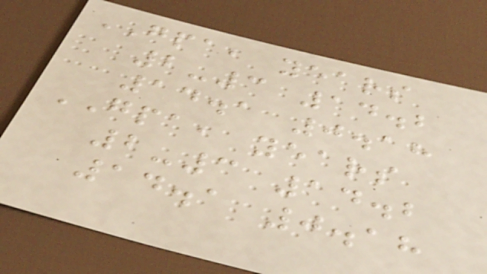GPA, years
2-3 14.2
14.1 0.18
GPA, years
2-3 14.2
14.1 0.18
